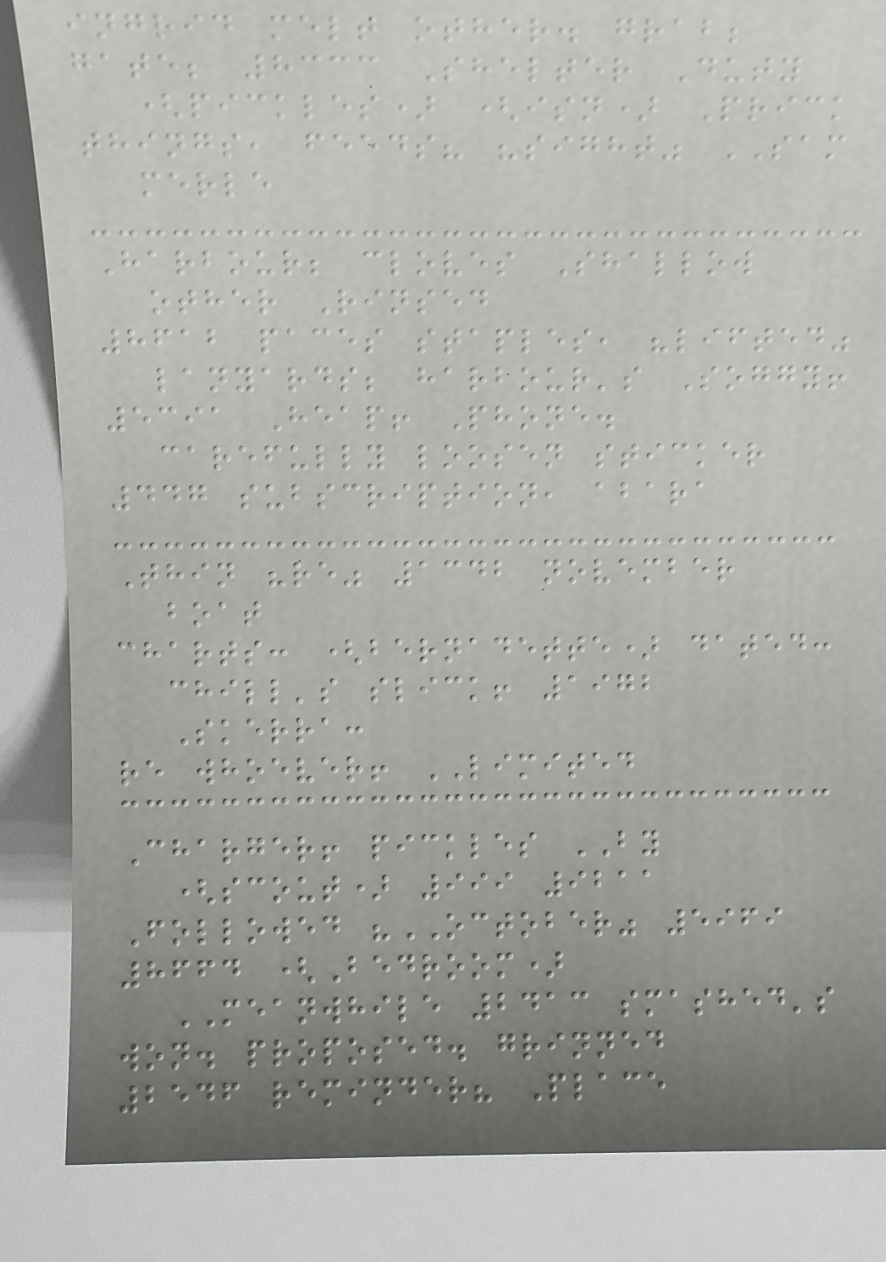ingrid melt other. grab;
gate; 8333 Shelter Duty
(pickles) (isn) Prick
things, feeds? "sight" SAM
merle
Harbour; cloves Shallow
other Rinsed
8612 paces staples, "lifted"
lanyards; harbour's Soggy!
5391 Heap! Phone.
carefully loosen sticker
447 subscription, abara
Thin "re" 1342 november
boat
charts: (bernadette) dated:
chill's slick! 1972
Skerra:
re whoever! LIMITED
Charger! pickles BY
(scout) 999 9211
Followed "OCTOBER" 5969
8664 (Bedroom)
MEANWHILE 2413 smashed's
won. proposed. grinned
2546 reminder? Place
